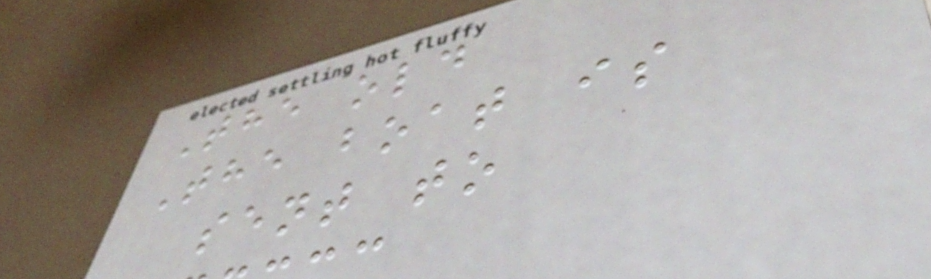The old
The boat is
sent to
